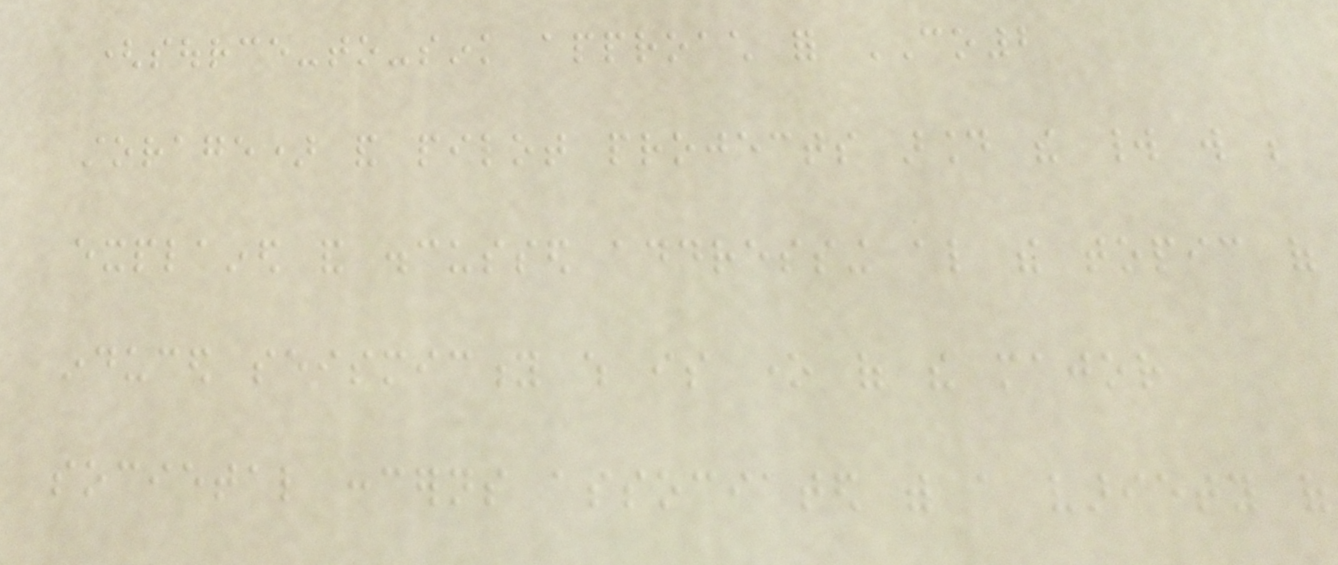(source-to-sink approach for CO2
storage) and pilot projects around the world will be
explained and discussed addressing also the topic of
induced seismicity which is one of the major
societal concerns associated with a variety of
